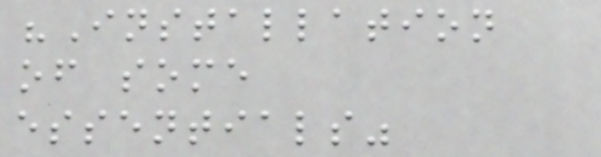"Installation
of some
essentials"
